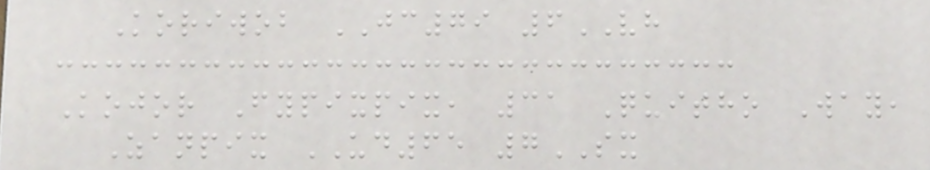Koriwob JC79 6VH
Kojor Fypixpix, 31 Quitho Way,
Zanpix UD65 7SX
